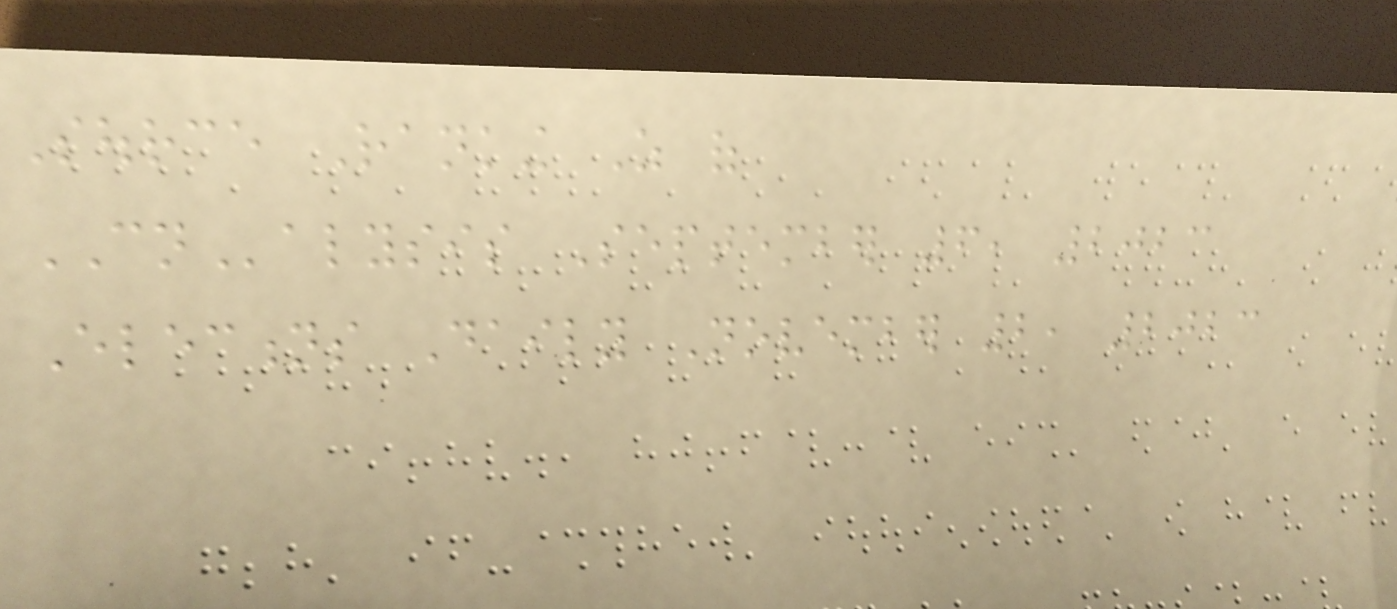Source Ranking As of
CNalysis September 6, 2023
Elections Daily November 2, 2023
